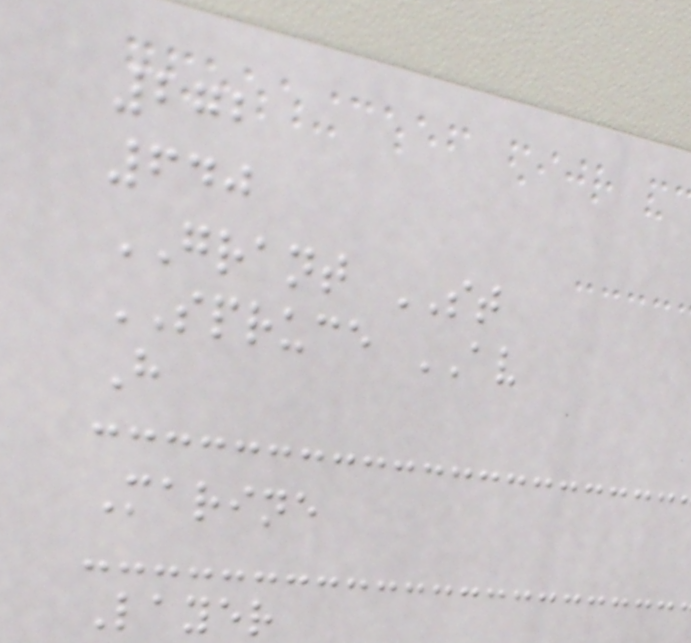272
640
GRANT ST
SPRUCE AV
H
Marine
Layer
